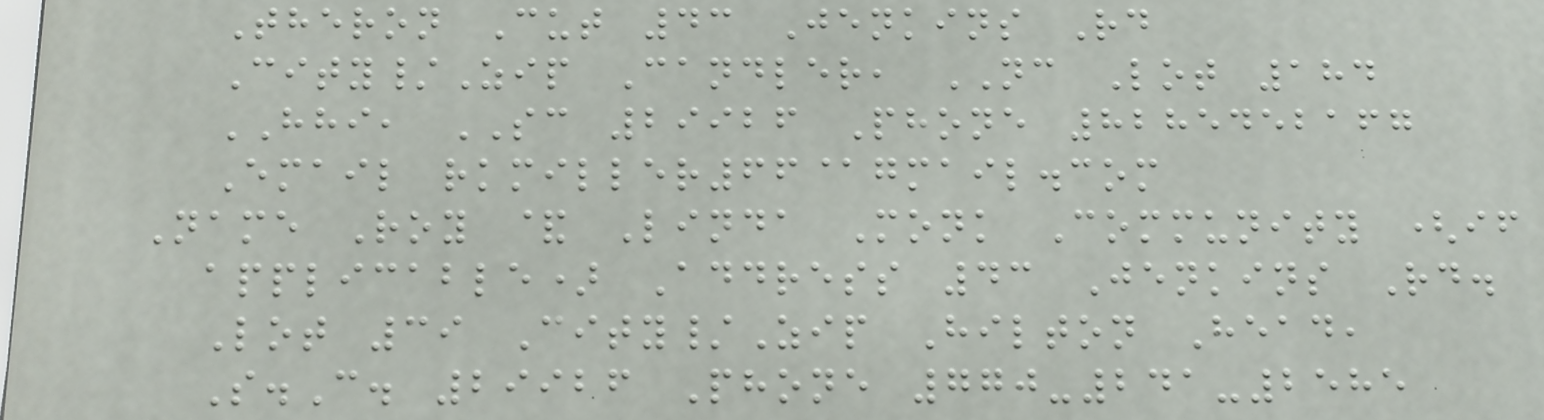Theron Cut 43 Jenkins Rd
City/Zip Candler, NC Lot 184
HHI, SC 29926 Phone 8285452167
Email rkmiller66@gmail.com
Name Roy & Linda Monk Community (if
applicable) Address 43 Jenkins Rd.
Lot 39 City/Zip Hilton Head,
S.C. 29926 Phone 770-241-2585
